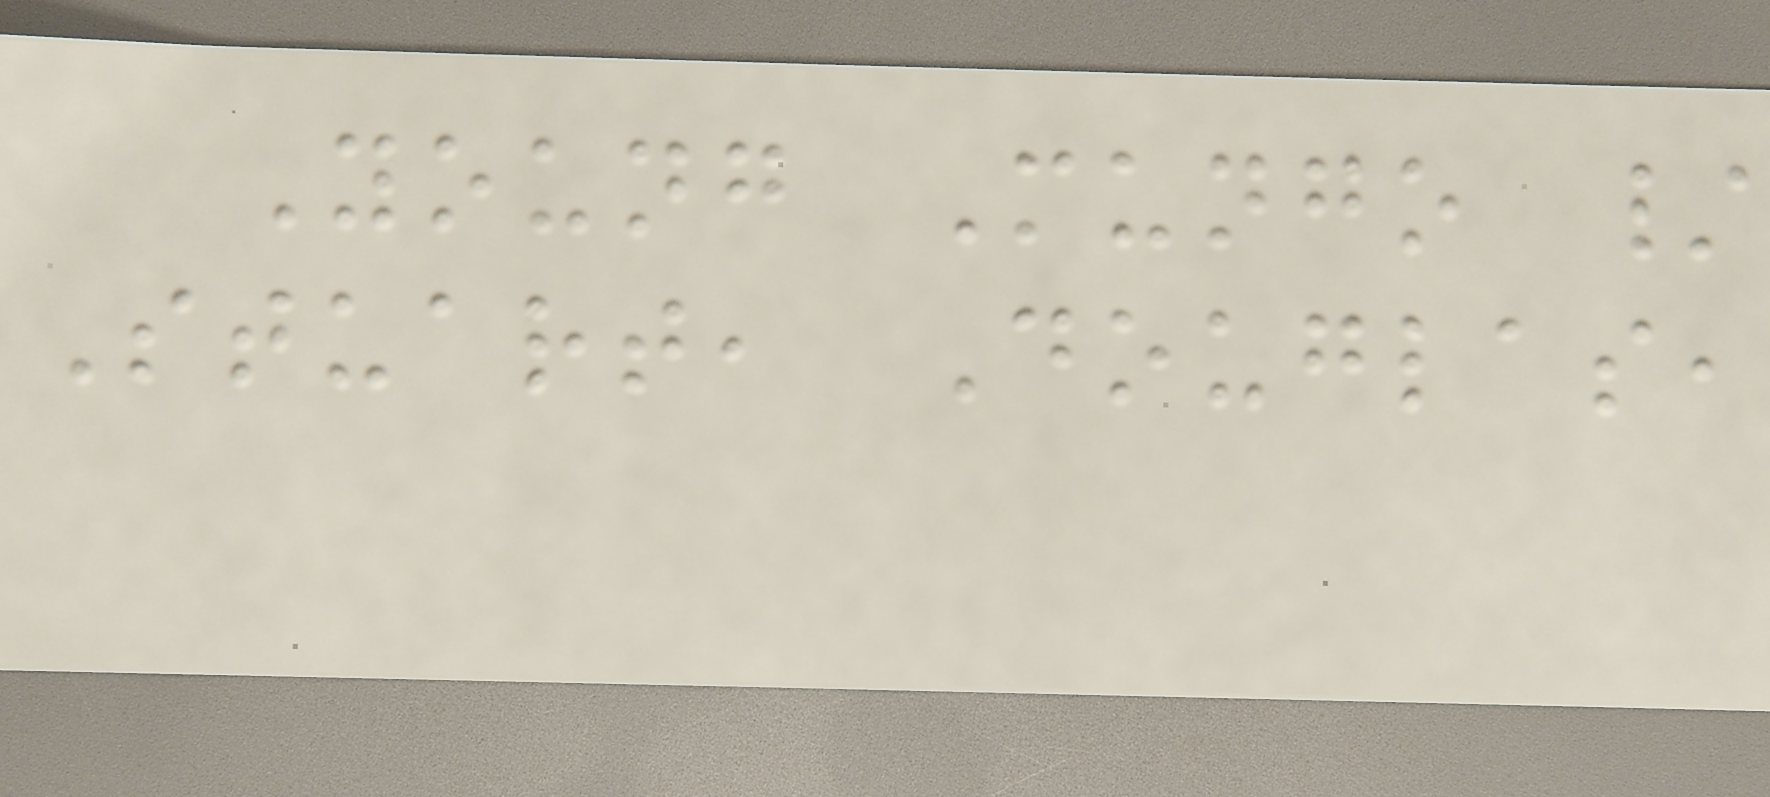Young Mungo /
Stuart, Douglas,
